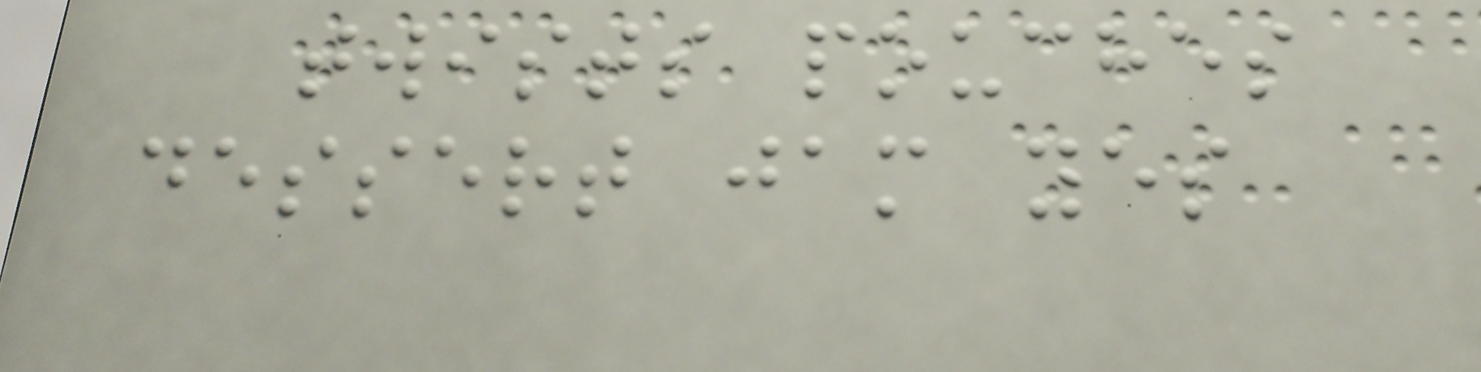twists pouches
dessert jam yes
